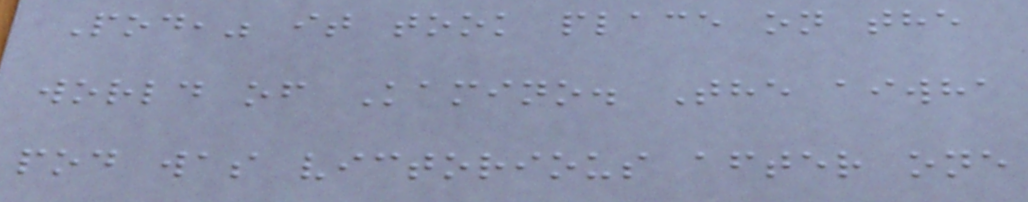Pod," it took place on the
world of Kamino. The aiwha
pod was victorious after one
